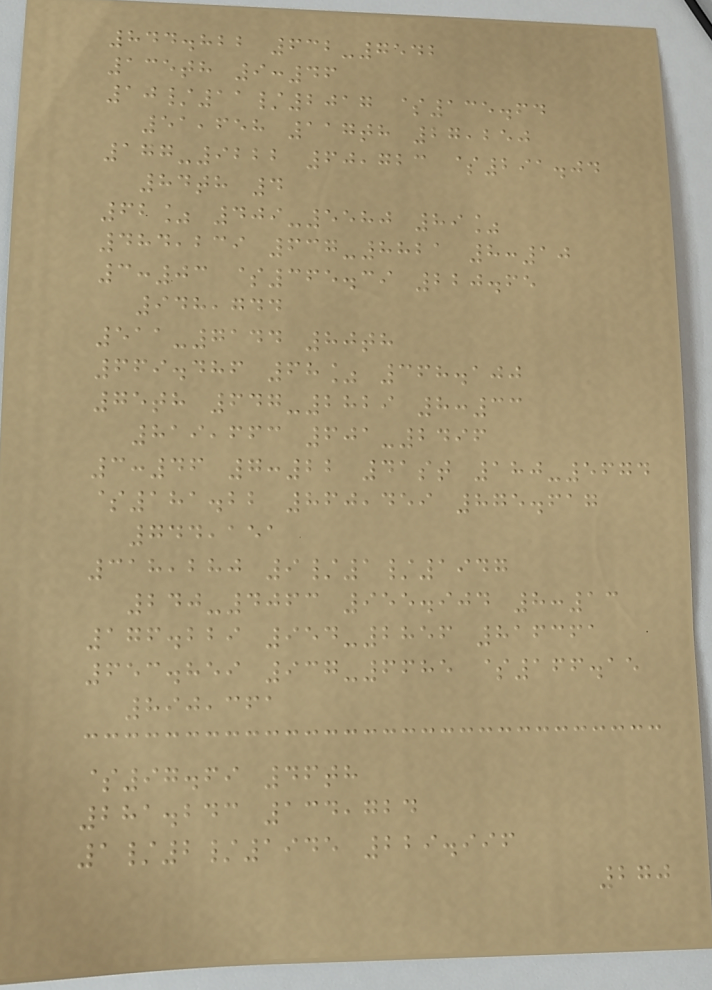844.822 632-7542
135th 9:46
10/11/2017 $135.64
51,658 117th 27,250
177-9222 60,723 $291.04
84th 4
62% 409-5580 89%
484,239 637-8821 8:10
3:03 $365.39 220.65
948,744
511-7144 80th
669.486 68% 368.100
75th 647-2829 8:33
819,663 601-2496
3:46 7:22 41st 180-5674
$181.22 860,459 875.617
744,151
318,280 9/1/1947
240-4063 955.904 8:13
176.229 954-2856 816361
653.859 937-6685 $166.15
890,361
$97.69 46th
281.243 134,724
1/2/1945 229.996
270
